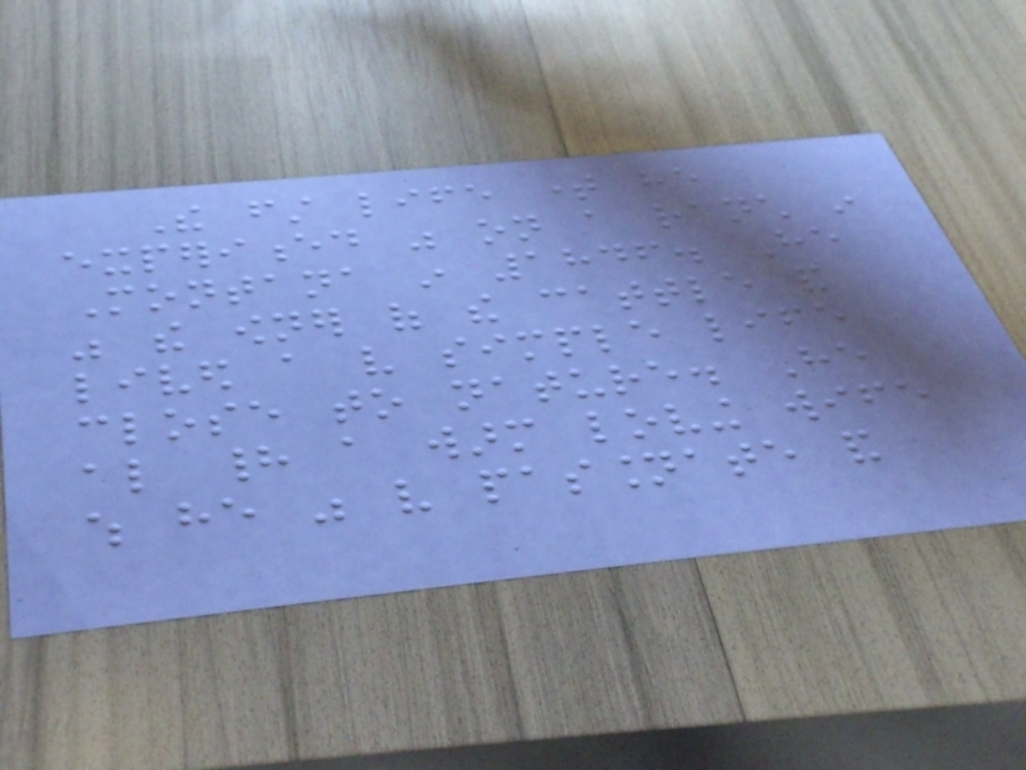The first life time he
experienced was on a ranch in
Montana in 1846. He
was the owner of the cattle and
lived a very simple life
close to nature. He
also had a warm loving wife
which he was very passionate and
